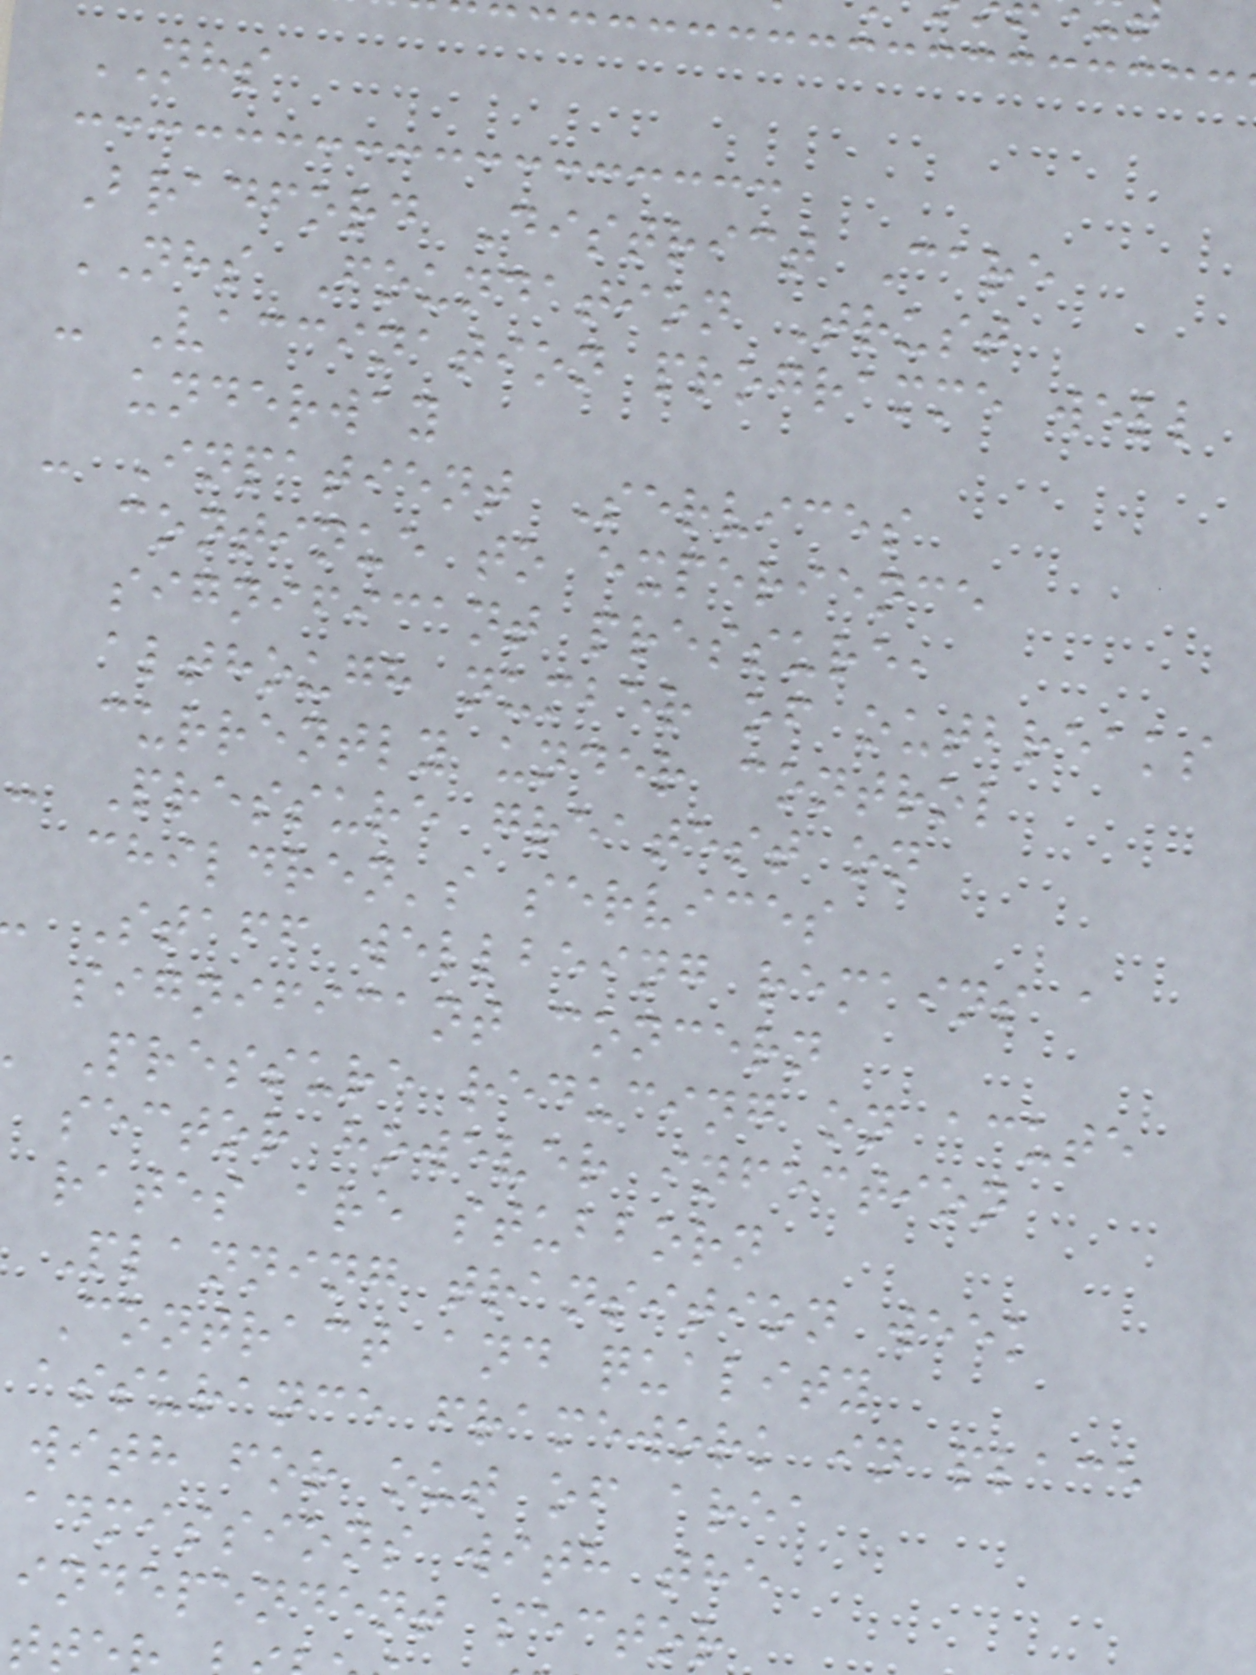NHS
Bradford District Care
NHS Foundation Trust
- Vaccination programme well
underway
- Inpatient Services
continue to experience
significant pressure,
although number of outbreaks
currently under control
- Pressure greatest on
children's services
Staff wellbeing remains a
significant concern
Pressure reducing on acute
sector however infection
rates are stubborn
Planning transition week
Contract and quality
assurance framework in place
with for out of area
admissions with the
independent sector
